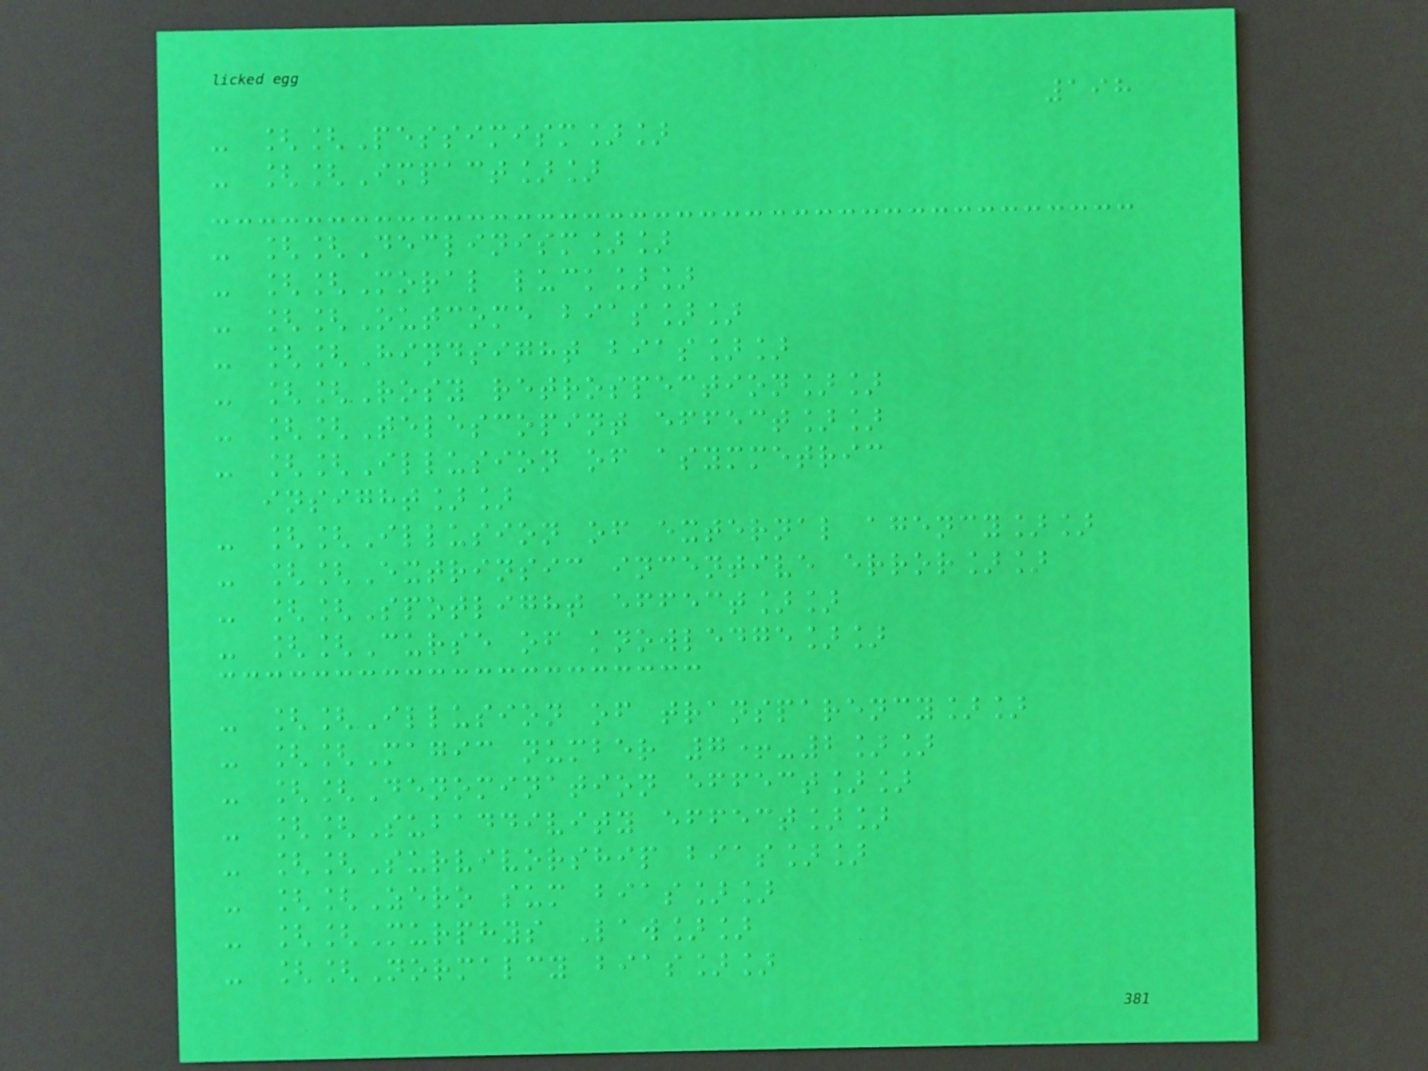198
- [[Pessimism]]
- [[Impact]]
- [[Declinism]]
- [[Moral luck]]
- [[Outcome bias]]
- [[Hindsight bias]]
- [[Rosy retrospection]]
- [[Telescopint effect]]
- [[Illusion of asymmetric
insight]]
- [[Illusion of external agency]]
- [[Extrinsic incentive error]]
- [[Spotlight effect]]
- [[Curse of knowledge]]
- [[Illusion of transparency]]
- [[Magic number 7+-2]]
- [[Denomination effect]]
- [[Subaddivity effect]]
- [[Survivorship bias]]
- [[Zero sum bias]]
- [[Murphys Law]]
- [[Normalcy bias]]
